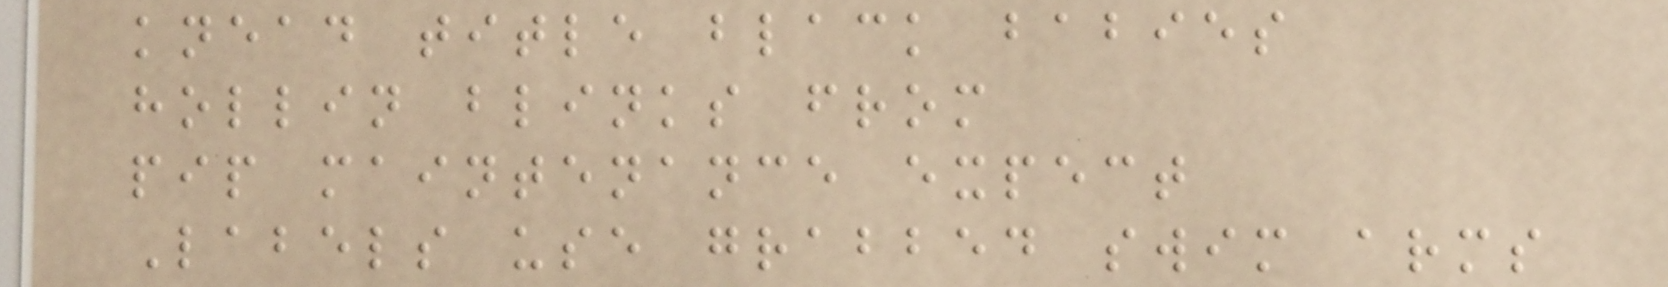knead title black babies
hollin blinks from
pip maintenance expect
Labels use grabbed swim arms
